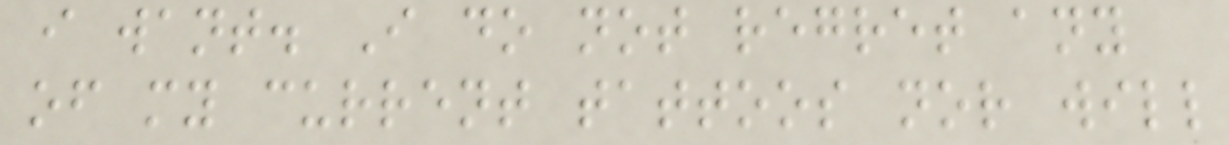i want. I do not regret any
of my current tattoos nor will
